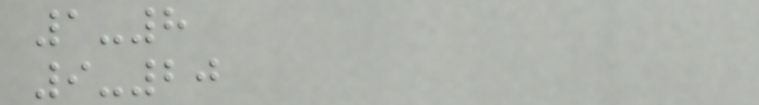1-8
9-20
